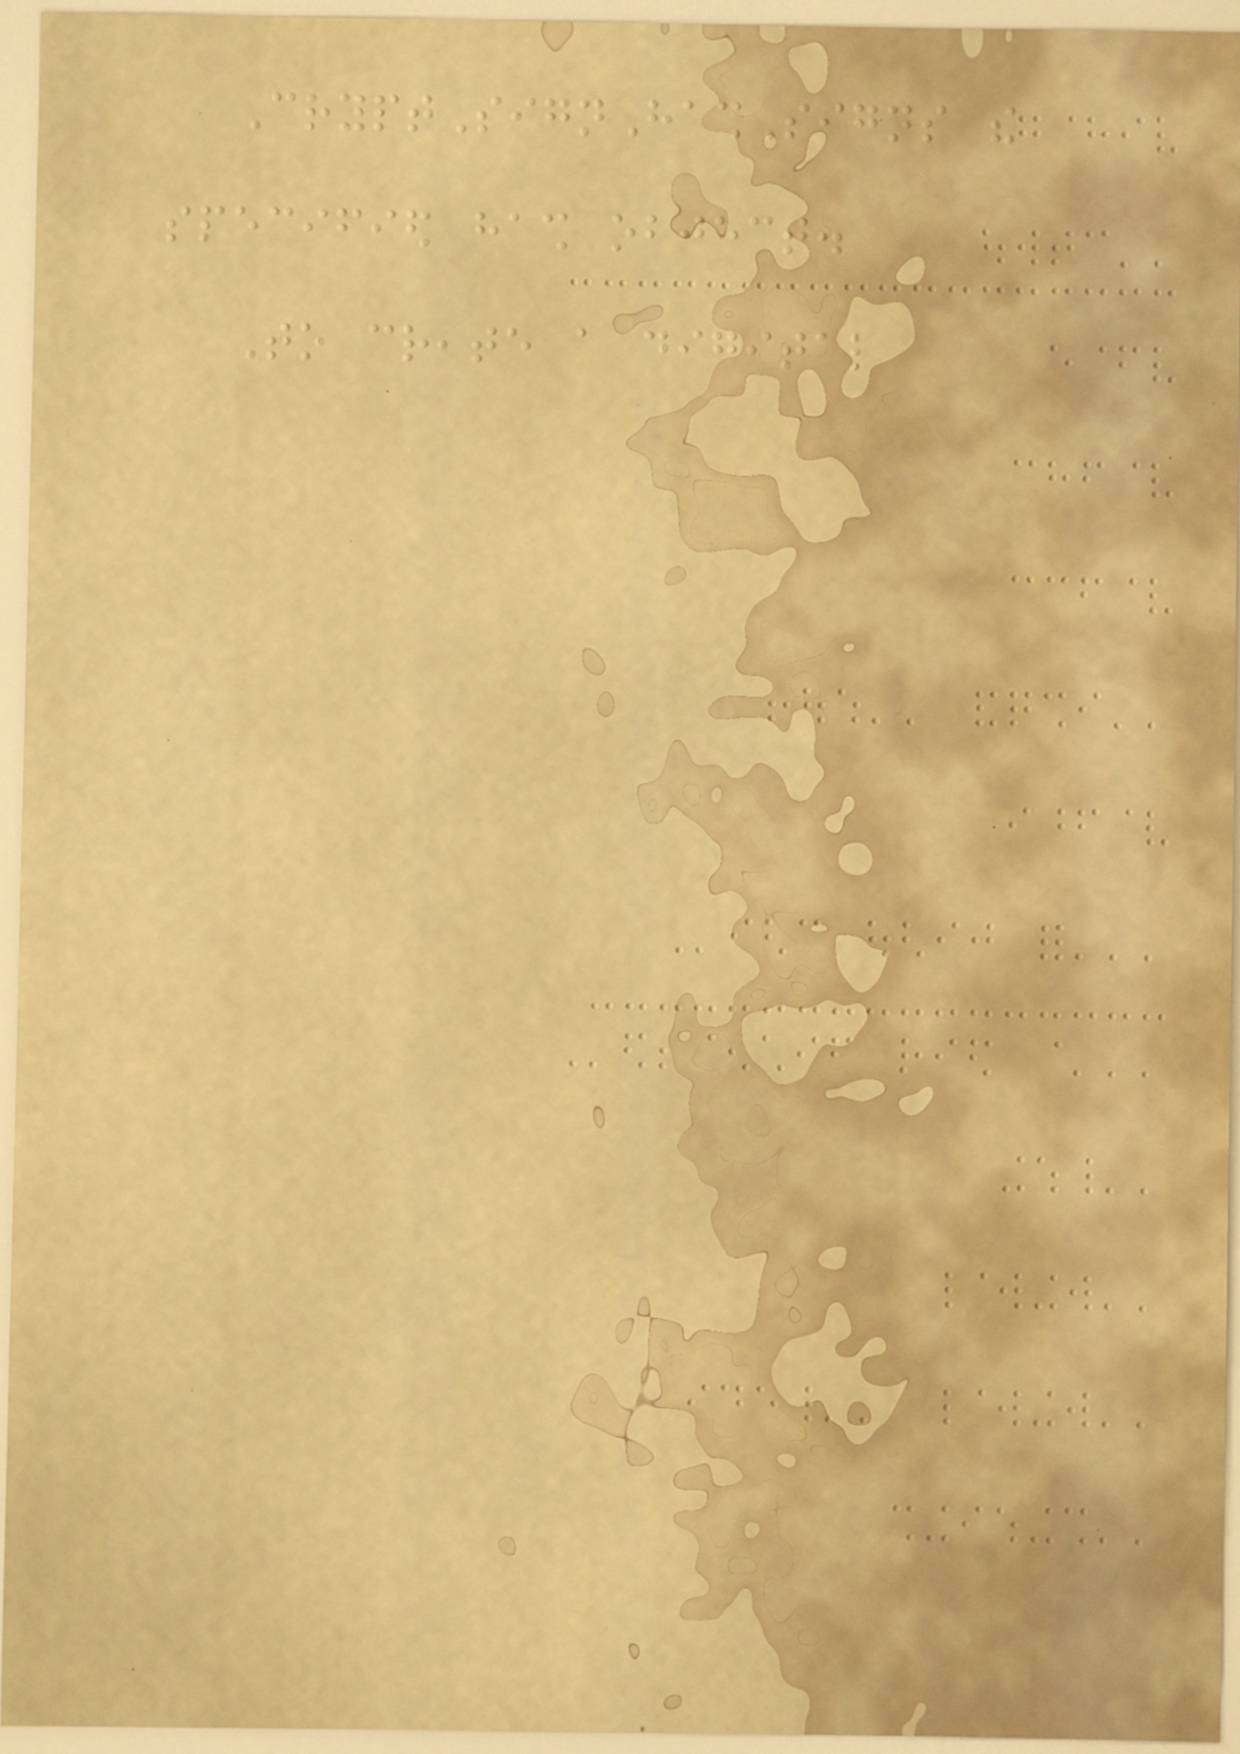CryptSignHashSigns the
specified hash object.
To create a digital
